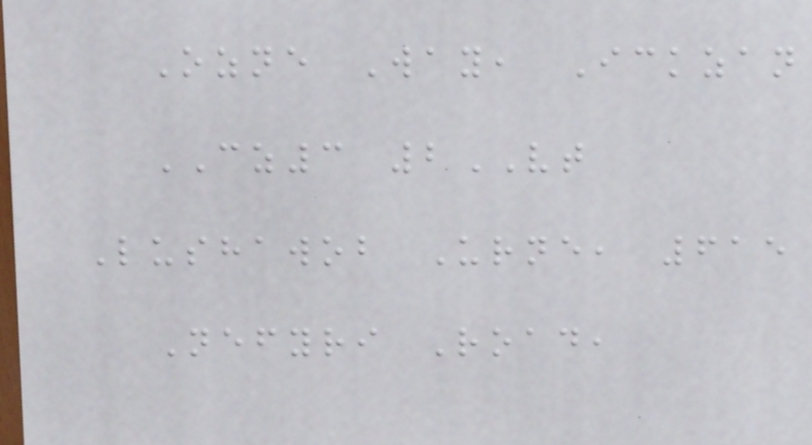Ozne Way, Ickzan
CZ3 2VT
Lushawob Urne, 615
Nefyri Road,
